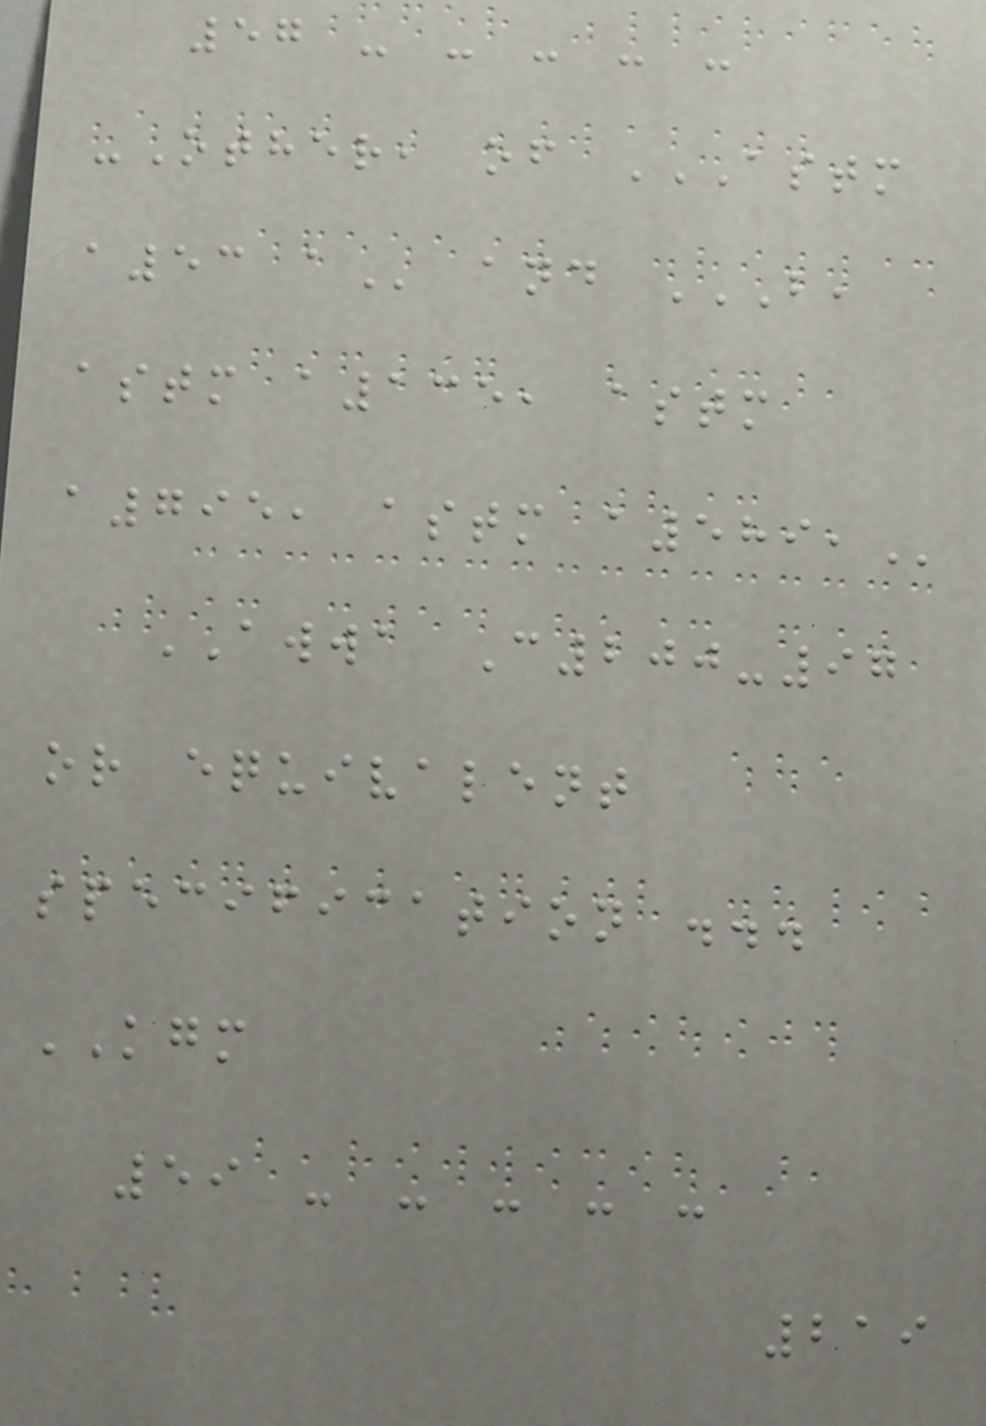57 - - - - -
-Other, of ASTM
A53 A and B,
ASTM A135, ASTM
A795, ASTM A589,
AWWA C200-97
or equivalent
specification ...
KGM
59 - - - - -
219
